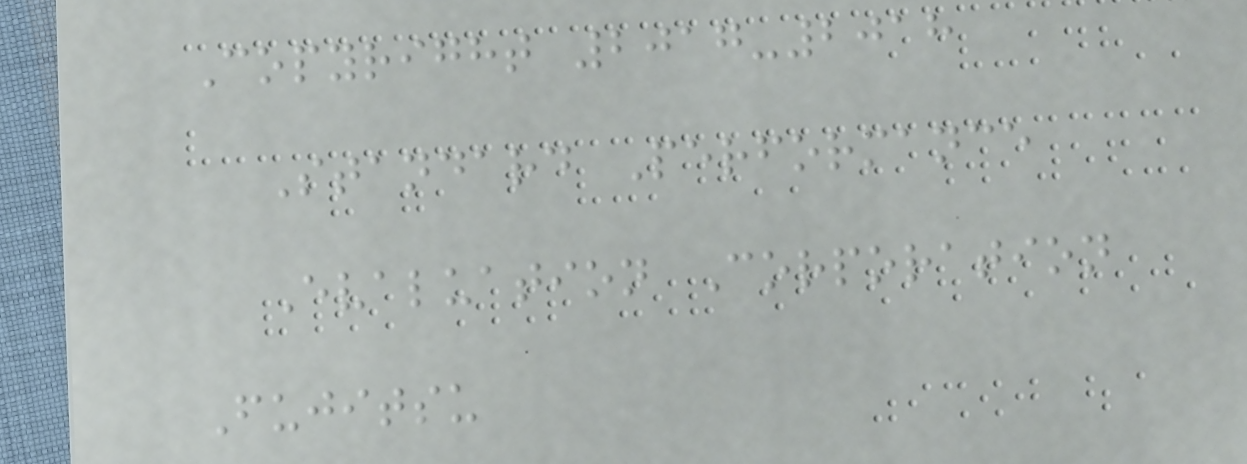Copyright 2017-2018
Standard Performance
Evaluation Corporation
Fujitsu
